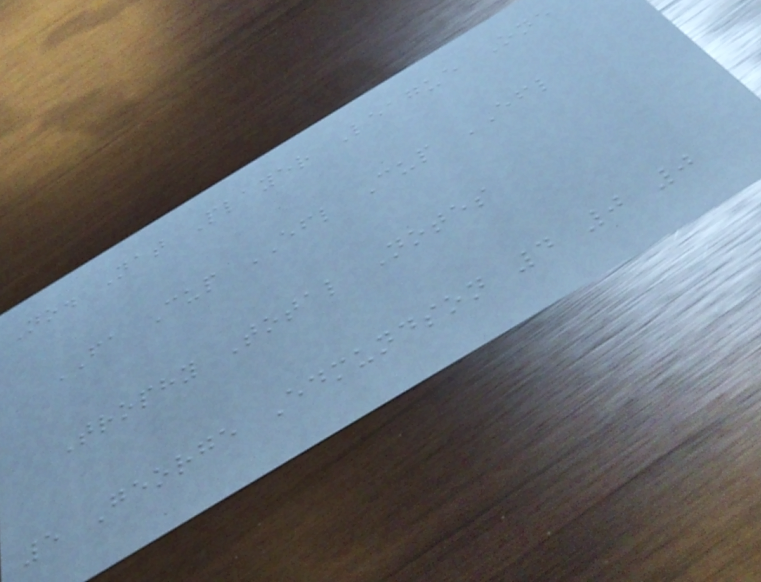No. Nat Player League One
FA Cup EFL Cup EFL
Trophy Total Notes
5 George Edmundson 4 0 0
